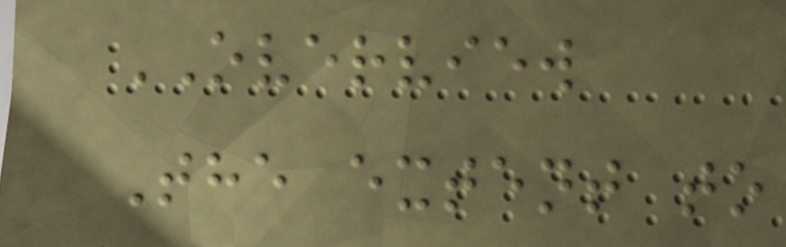OVERVIEW
The extent to
